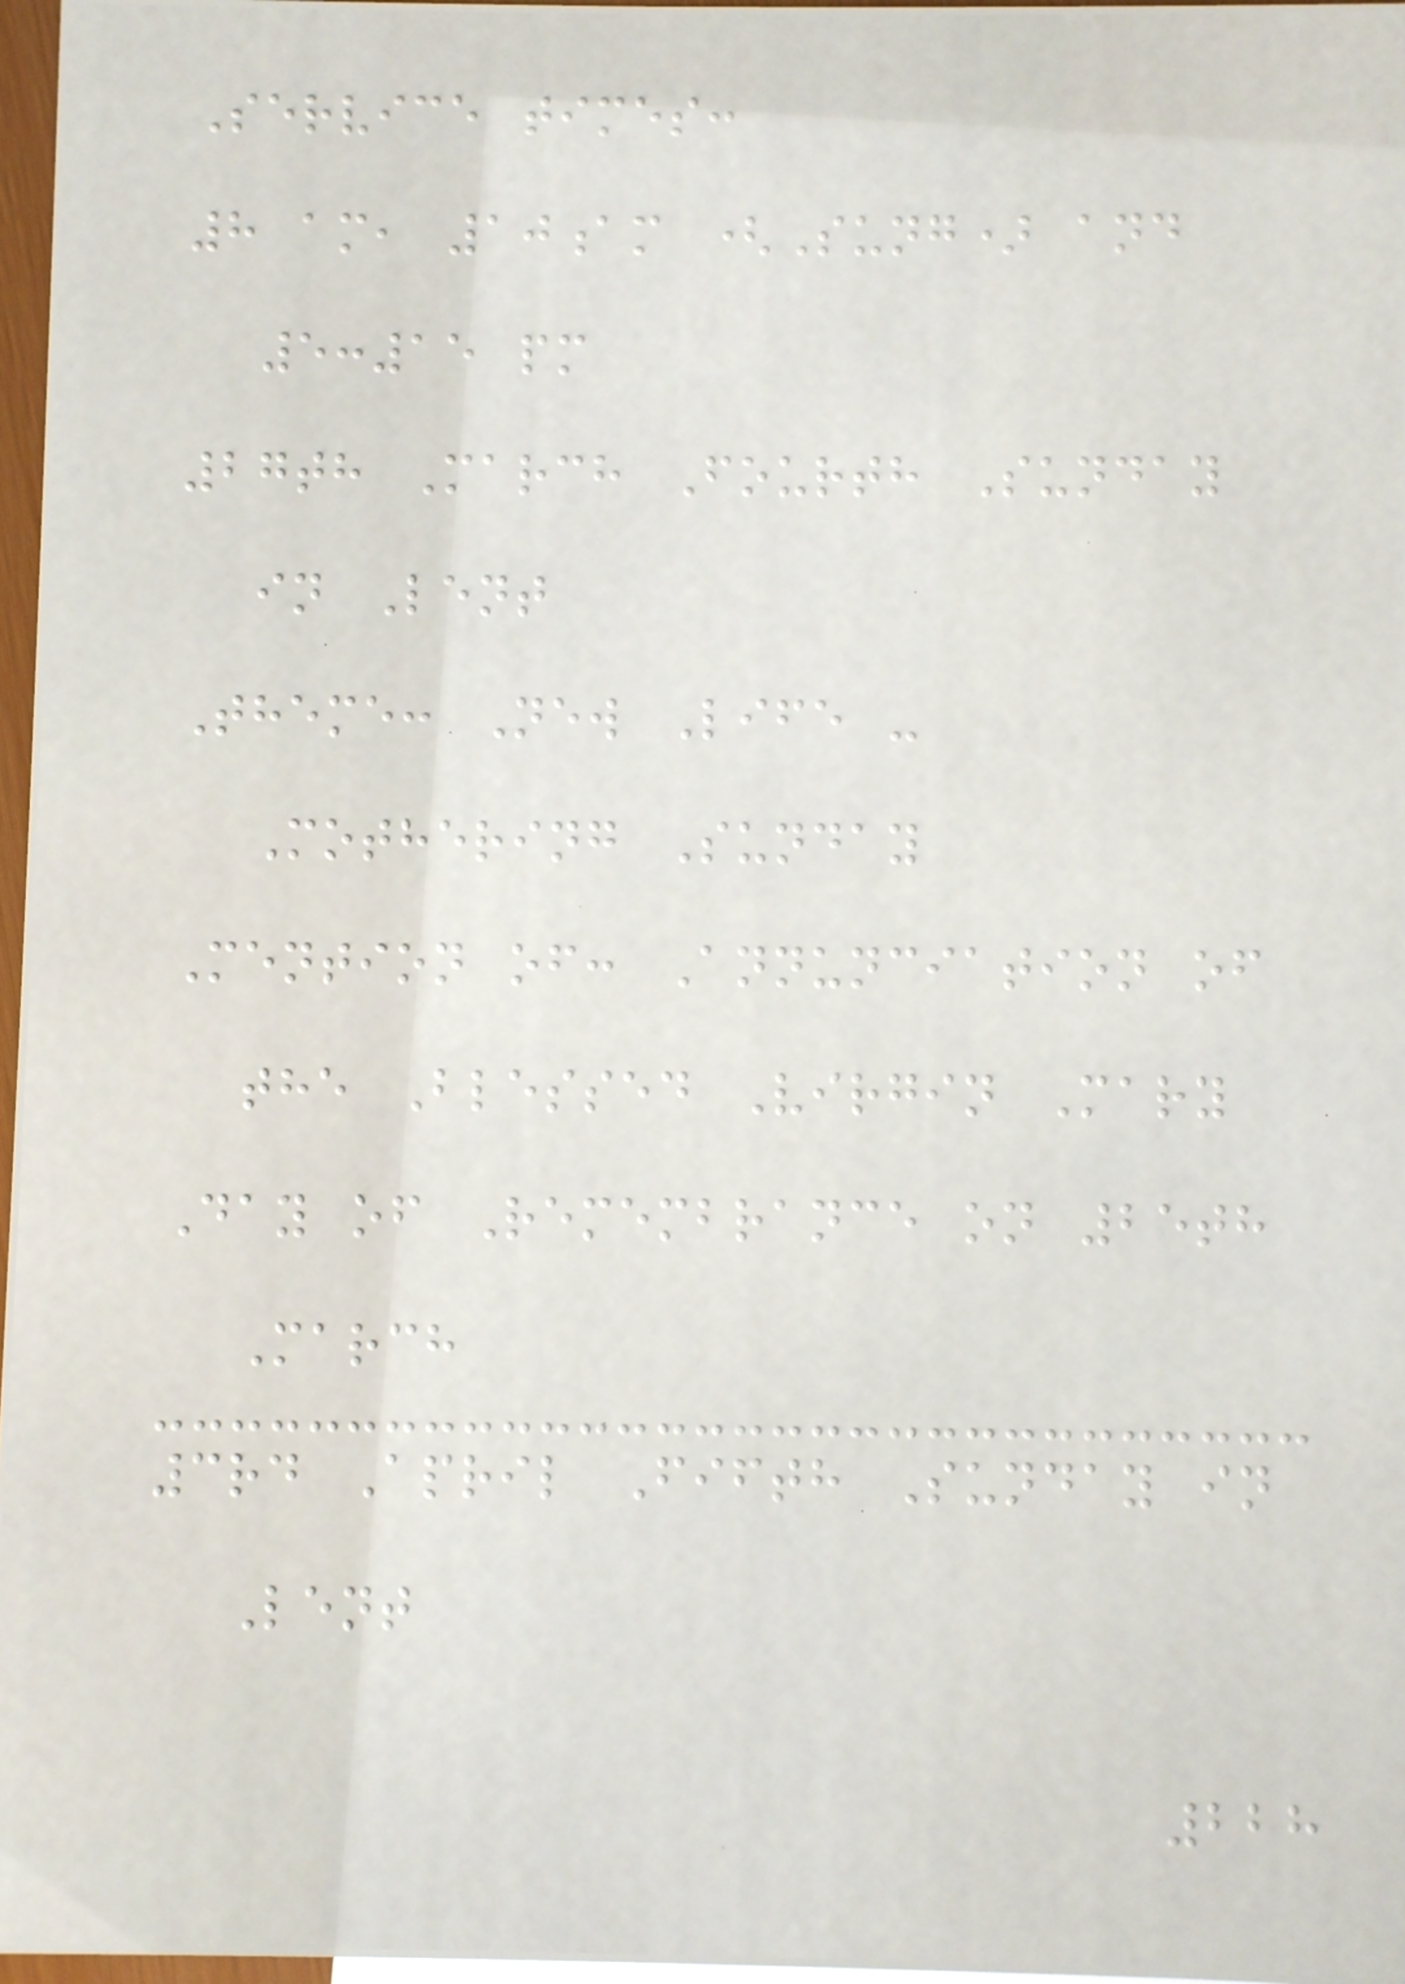Service times:
8 am, 10am (Sung) and
5:15 pm
27th March Fourth Sunday
in Lent
Theme: New Life -
Mothering Sunday
Mention of: Annunciation of
the Blessed Virgin Mary
Day of Remembrance on 25th
March
3rd April Fifth Sunday in
Lent
228
